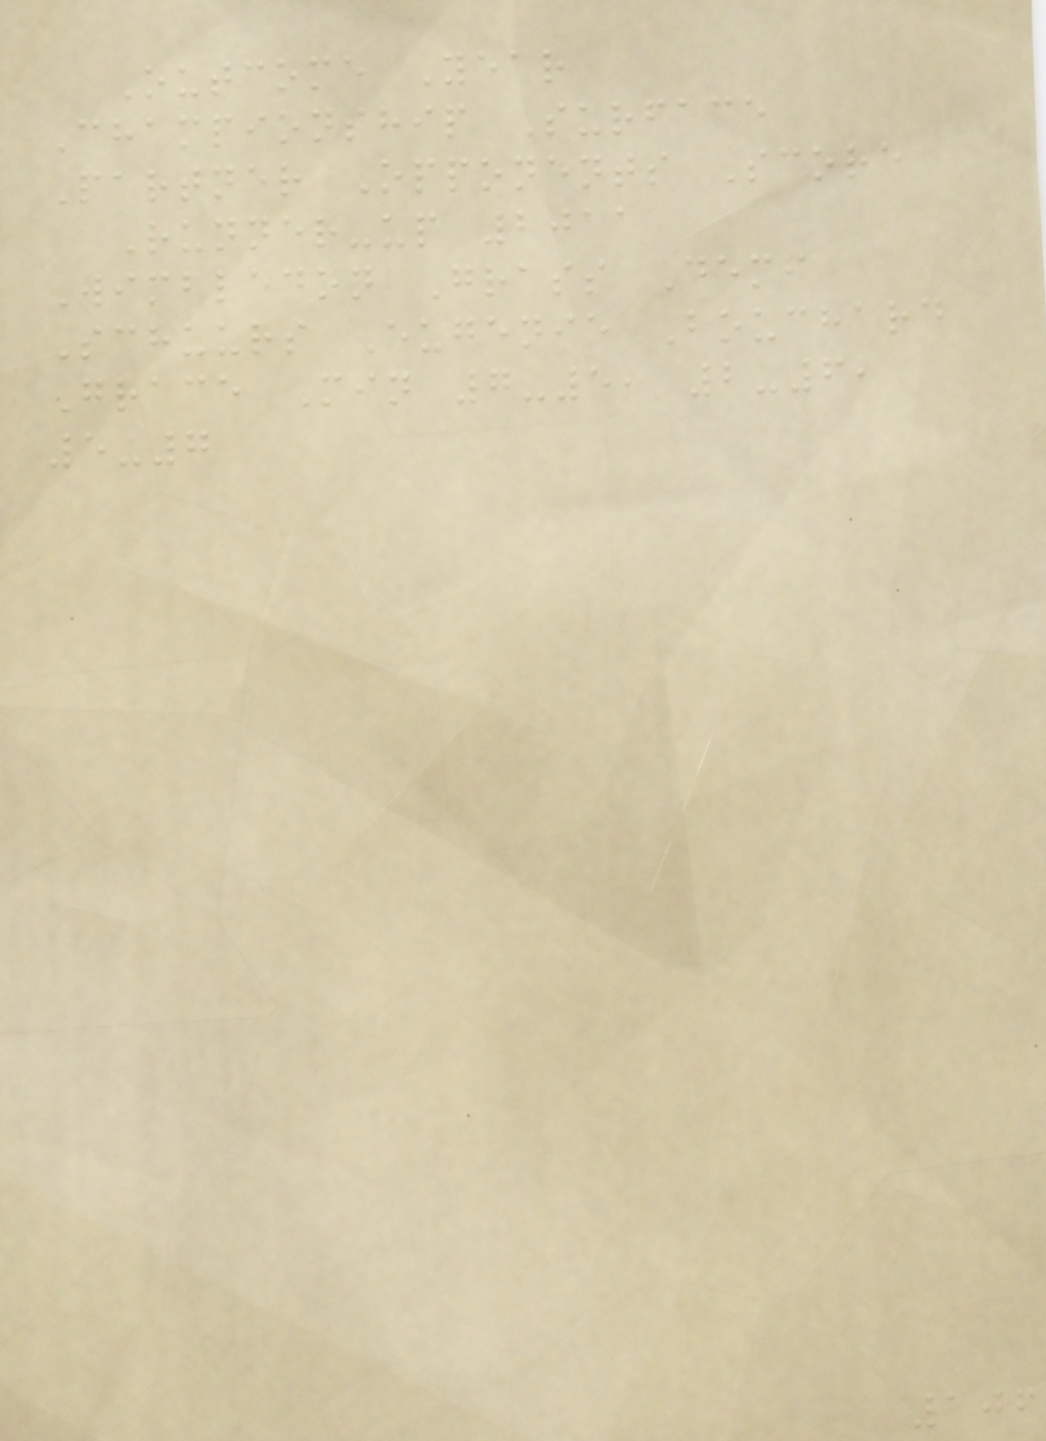Outcome Year
Championship Surface
Partner Opponents Score
Runner-up 2011
Wimbledon Grass Demi
Schuurs Eugenie Bouchard
Grace Min 7-5, 2-6,
5-7
106
